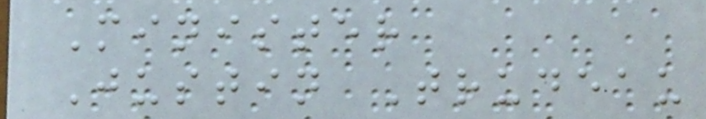Minister
Justin Trudeau
